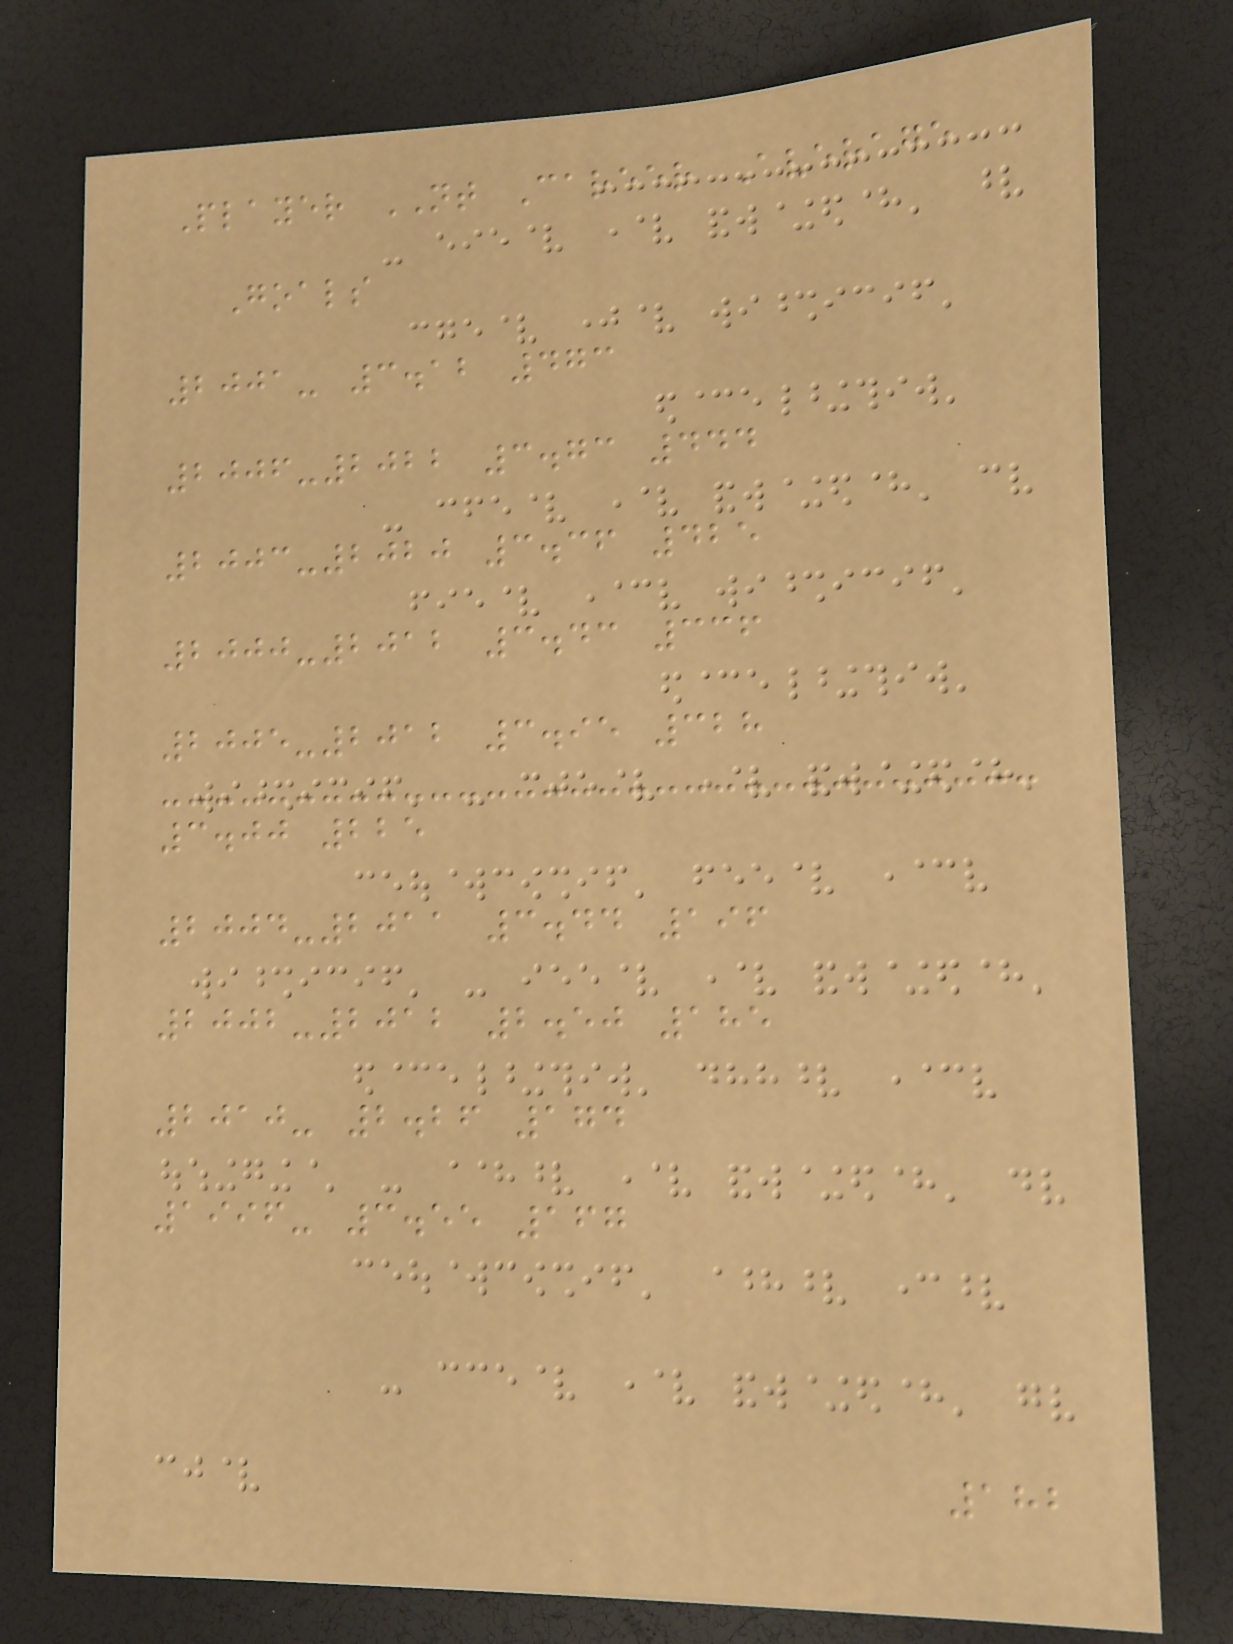Player NT Career Average
Goals
2001- 3.12 473
2006-2022 3.73 444
2003-2020 3.36 425
2000-2012 3.43 336
2005-2012 3.95 328
3.00 225
2004-2011 3.44 196
2002-2012 2.50 185
2010- 2.26 174
1996- 3.55 167
182
